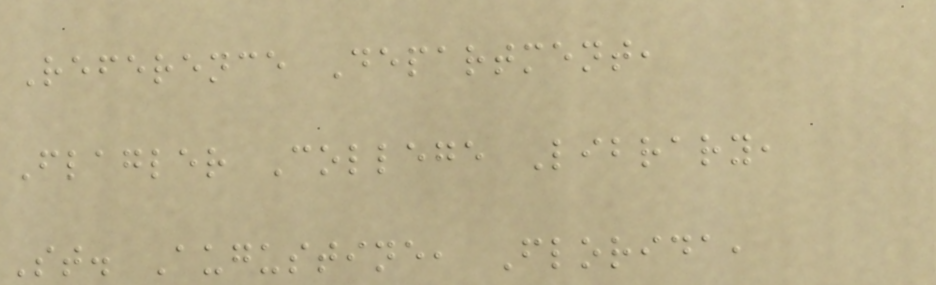Reference Department,
Flagler College Library,
St. Augustine, Florida,
